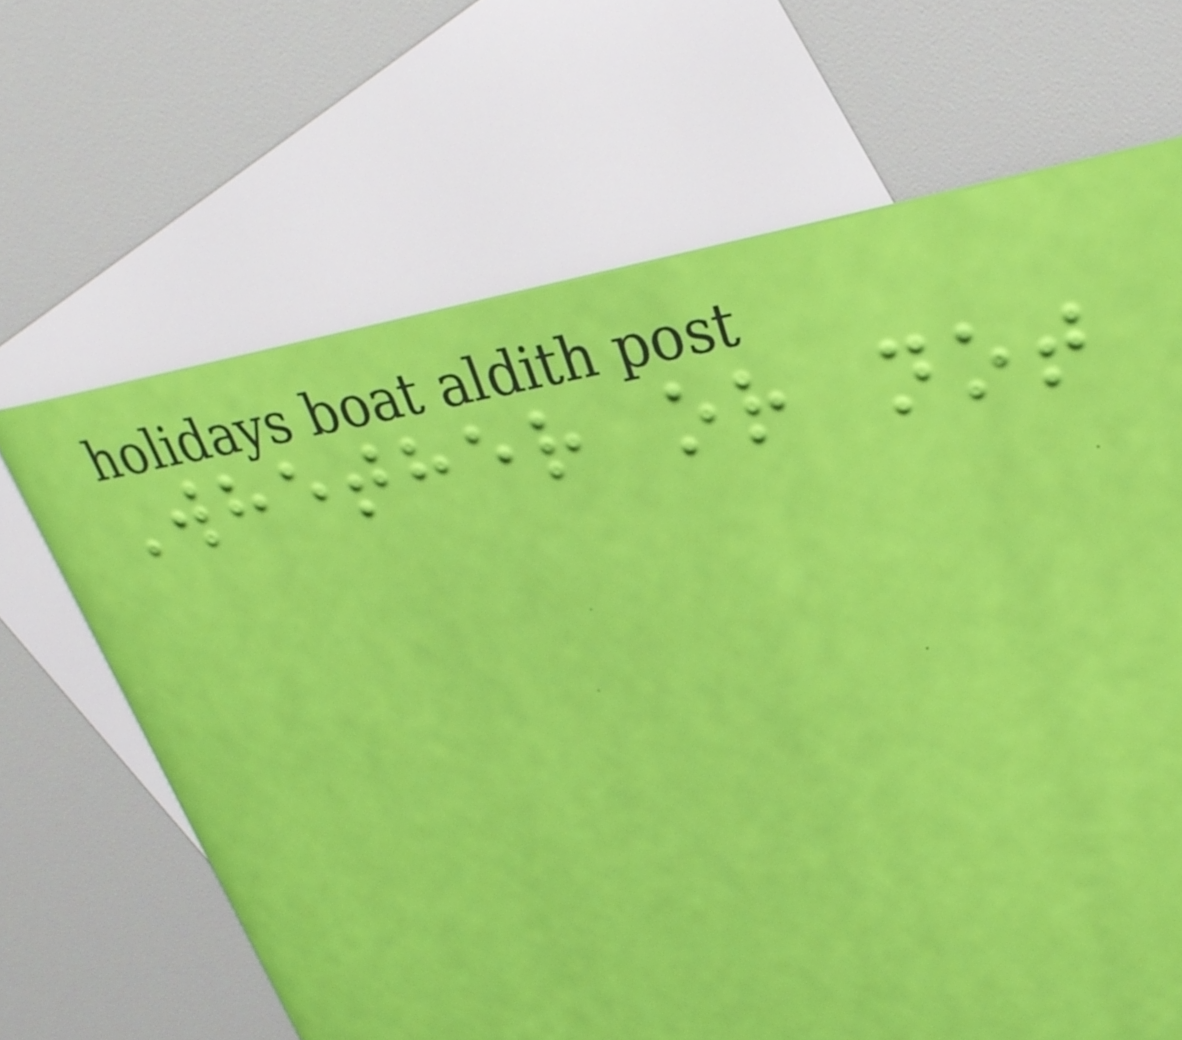Whether or not
